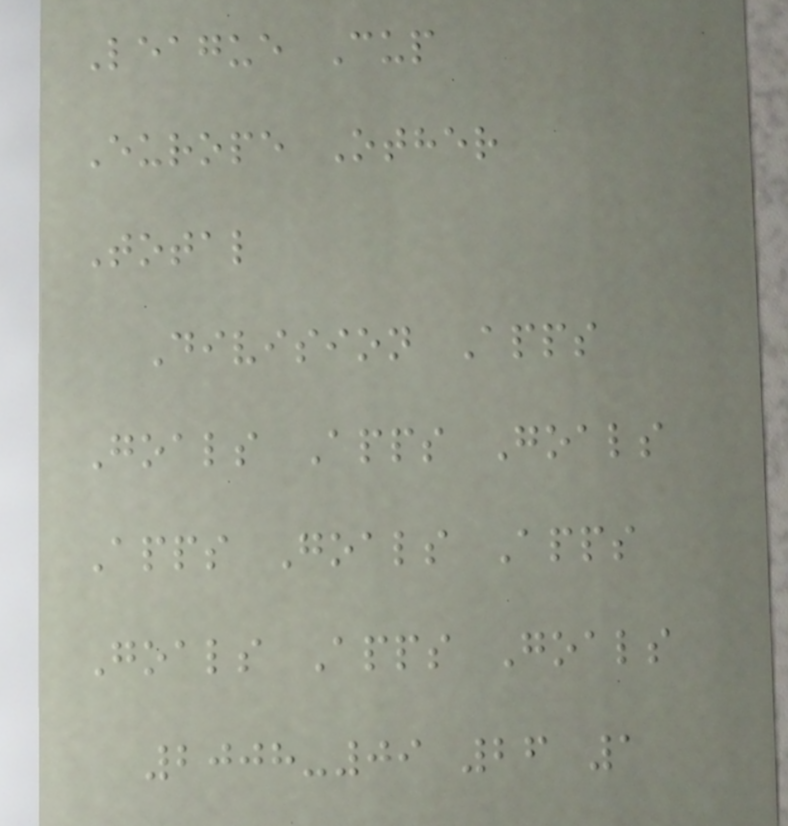League Cup
Europe Other
Total
Division Apps
Goals Apps Goals
Apps Goals Apps
Goals Apps Goals
2008-09 26 1
